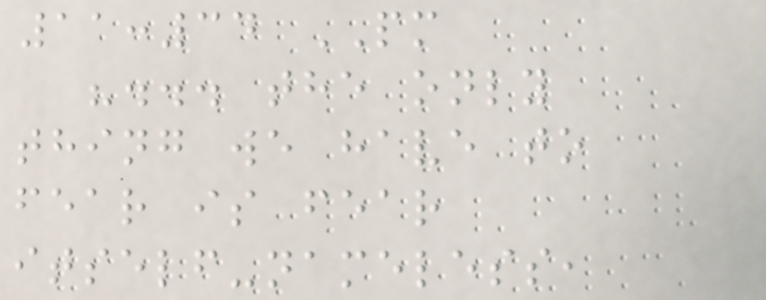11:34 PM
"... the only
thing we have to
fear is fear
itself-nameless,
